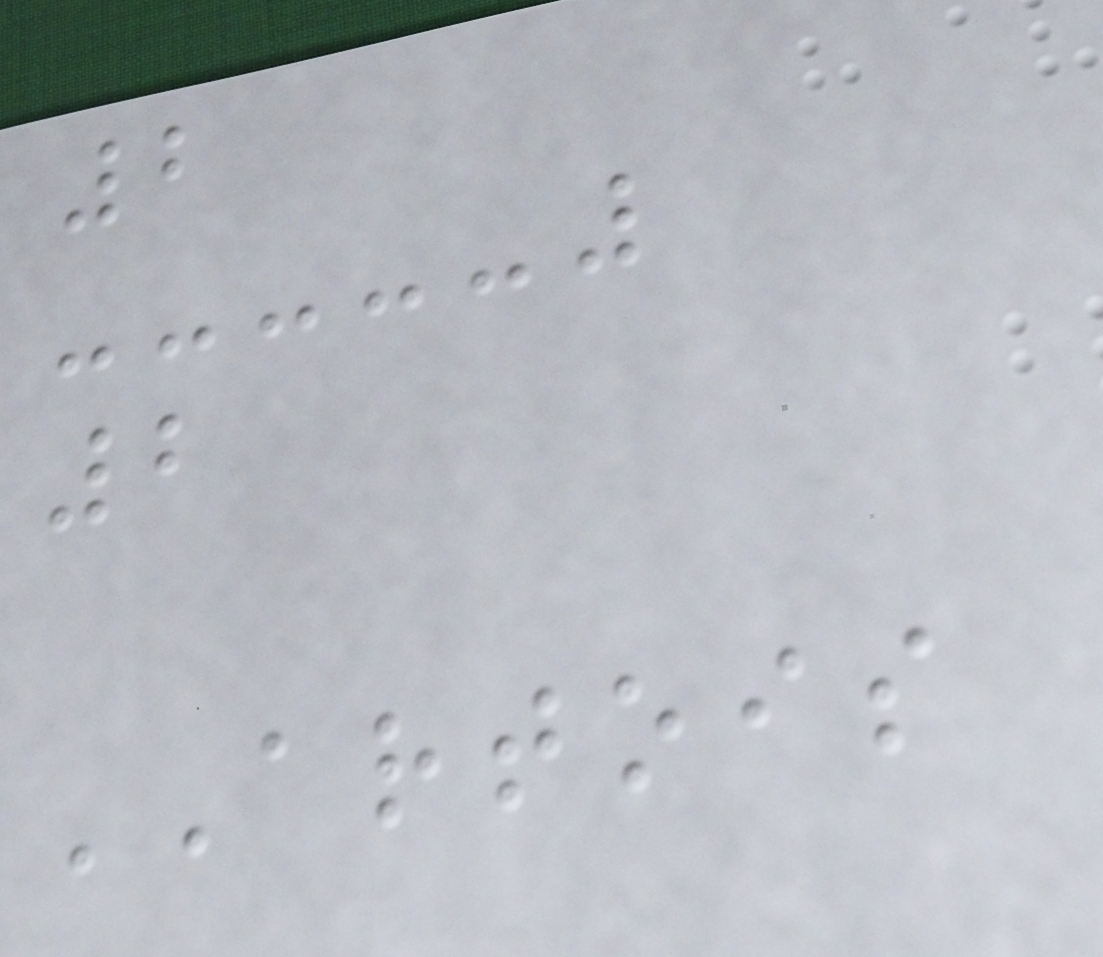2
2
ARTOIS
